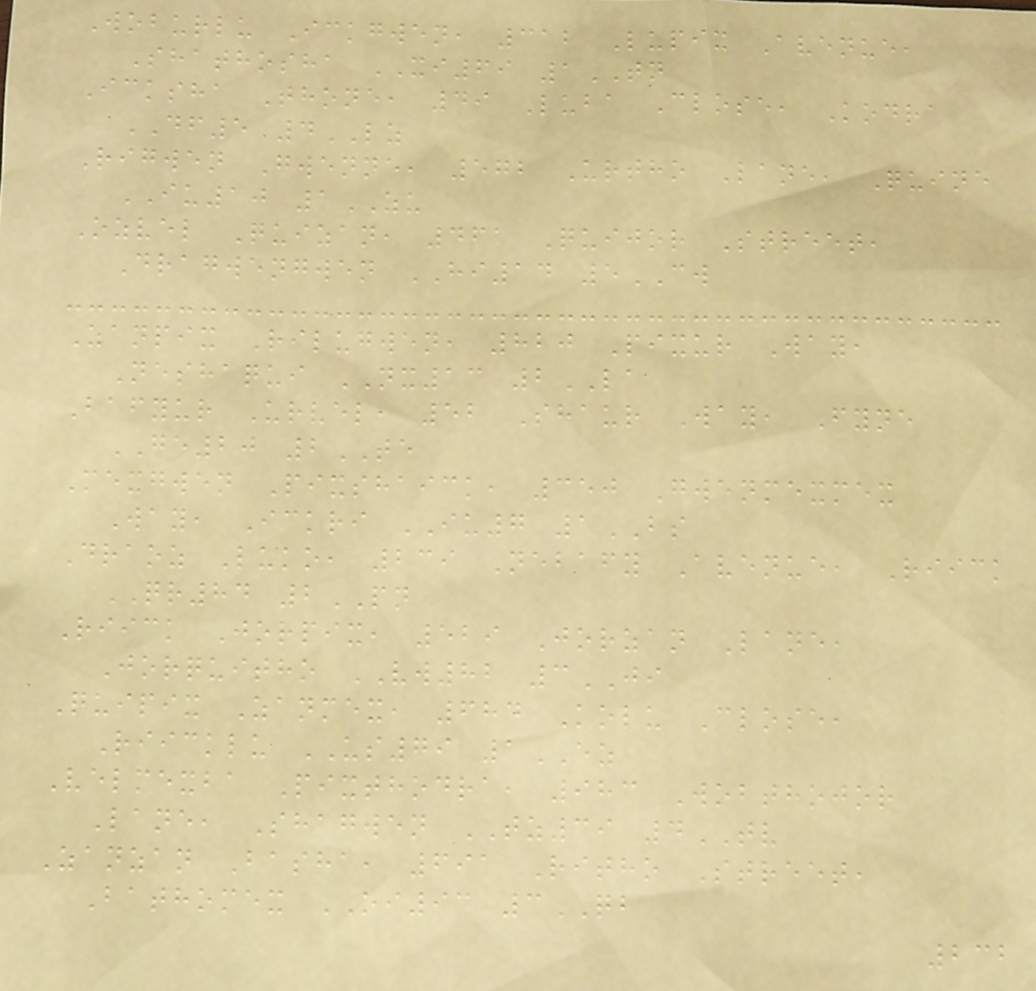Woburlu Ickgwen, 312 Lupix Avenue,
Shathosha XI69 1TN
Icksha Thone, 49 Luba Close, Kodra
DF5 4LZ
Rigwen Gwenne, 572 Urtho Lane, Quine
IU10 1ZU
Ozvel Quizan, 461 Quijor Street,
Dragwengwen HI14 5CW
Zanpix Rilugwen, 820 Pixur Way,
Neshaqui NX13 2LA
Bafyur Urvel, 52 Shaur Way, Fyne
GE20 2TE
Mexgwen Pixshaick, 350 Gwenmexmex
Way, Ickri IU7 1BS
Draoz Luko, 239 Nebafy Avenue, Riick
QR84 2PN
Riick Jorpix, 529 Jorzan Lane,
Jorquitho VW82 3JI
Quipix Zanmex, 684 Kolu Close,
Riicklu US79 1EZ
Velmexba Pixthodra, 983 Wobthojor
Lane, Shagwen TZ39 4TV
Zanzan Basha, 691 Ritho Street,
Bathomex OI93 3QB
232
